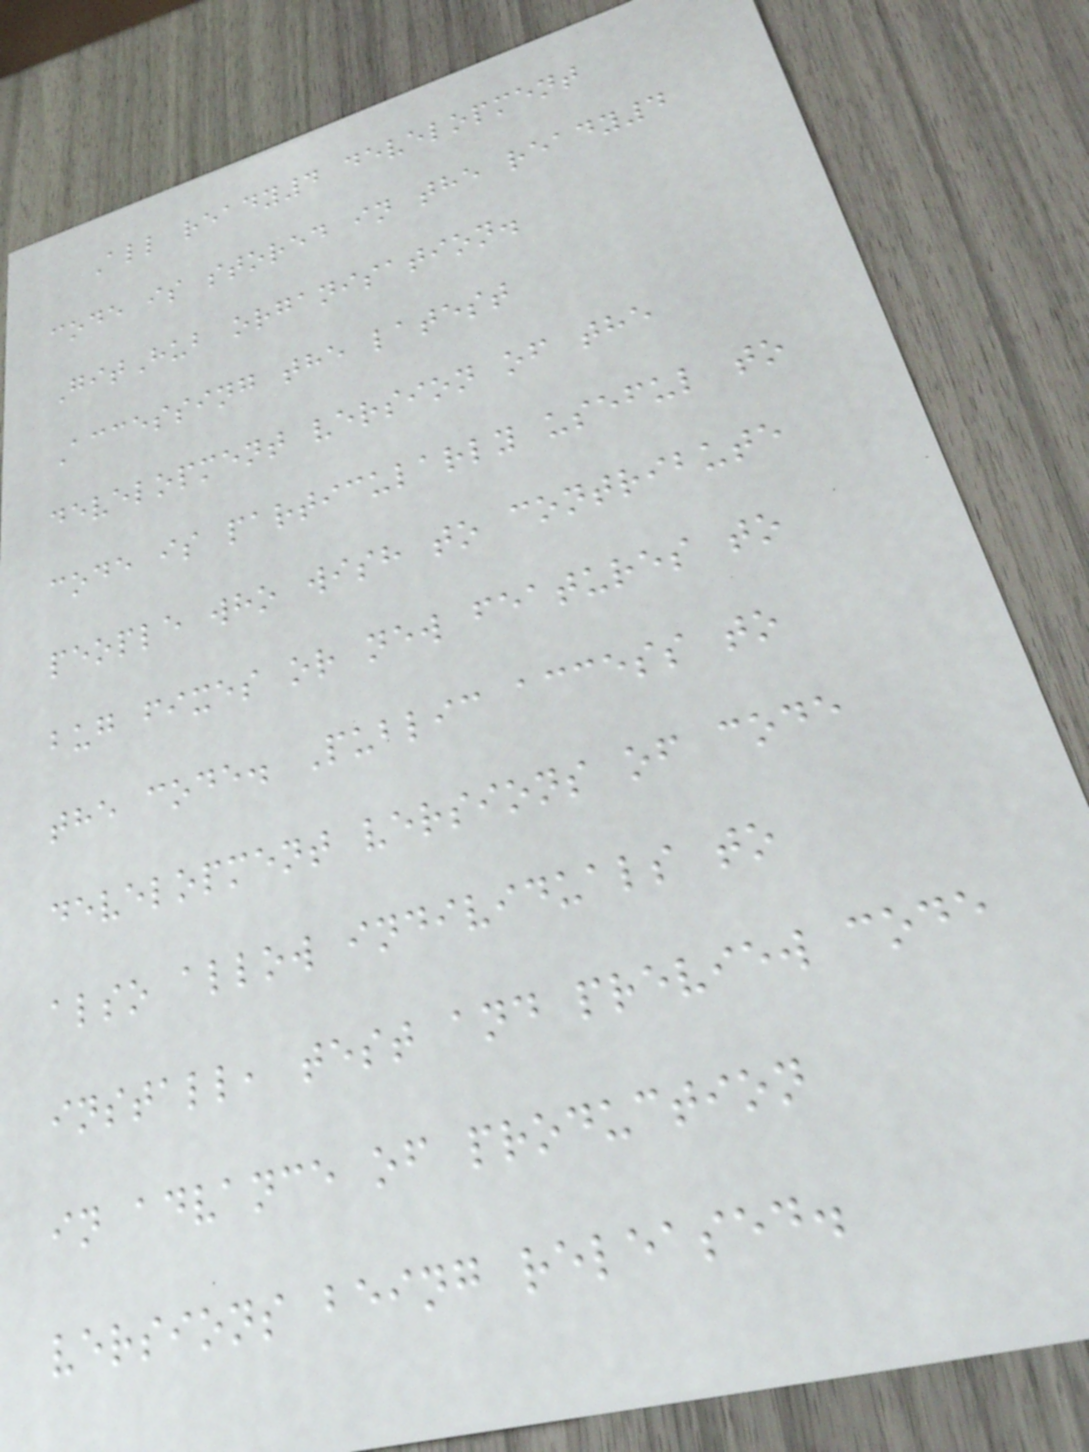All ready4 development
code is stored in the ready4
GitHub organisation.
Accessing the latest
development version of the
code is particularly useful to
people who wish to contribute
bug fixes or new features to
the code. Public access to
development versions of code
also allow individuals to
install, test and preview code
in advance of production
versions being released.
